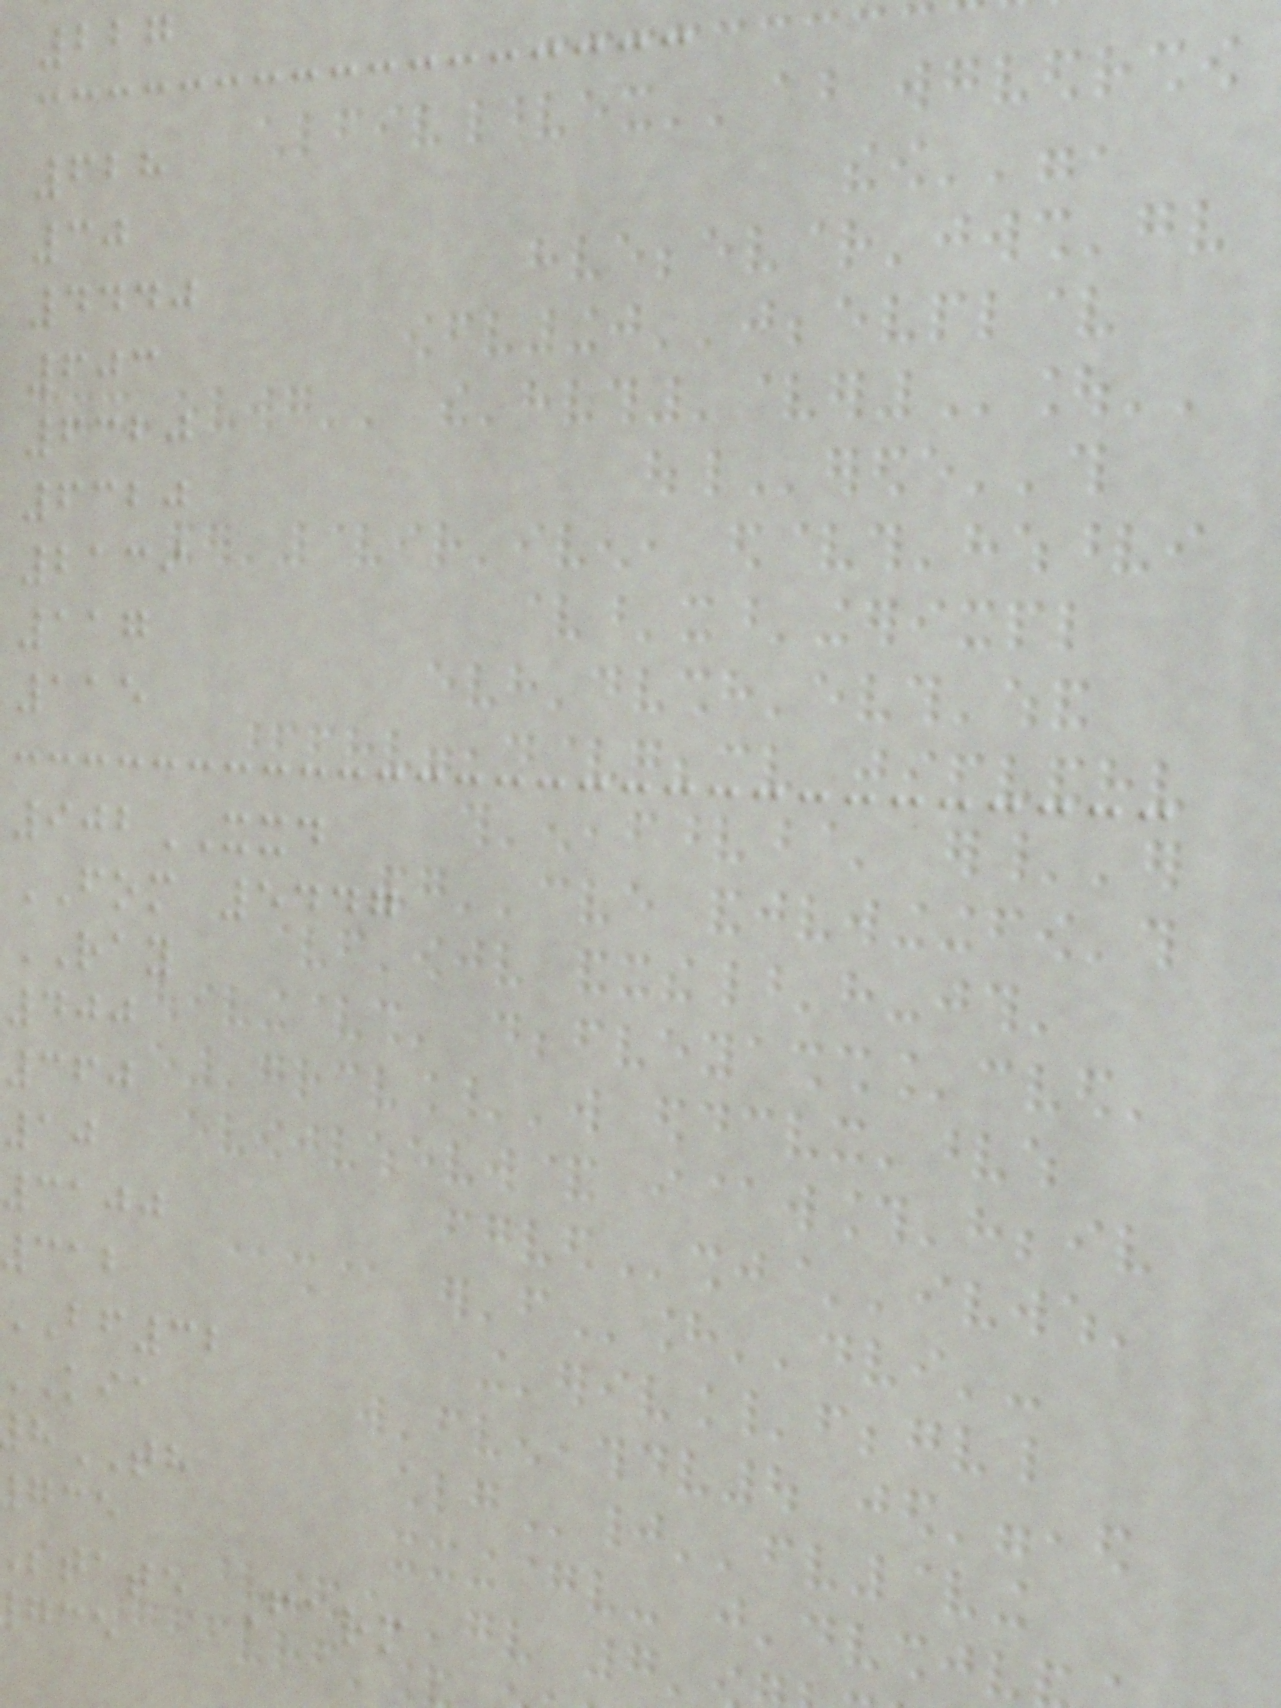227
628
30
4440
603
6320
6320
2139
117
115
902XXD
FOM 5447
RAY
400
360
10
3100
312
BF32
TH
state Farm
